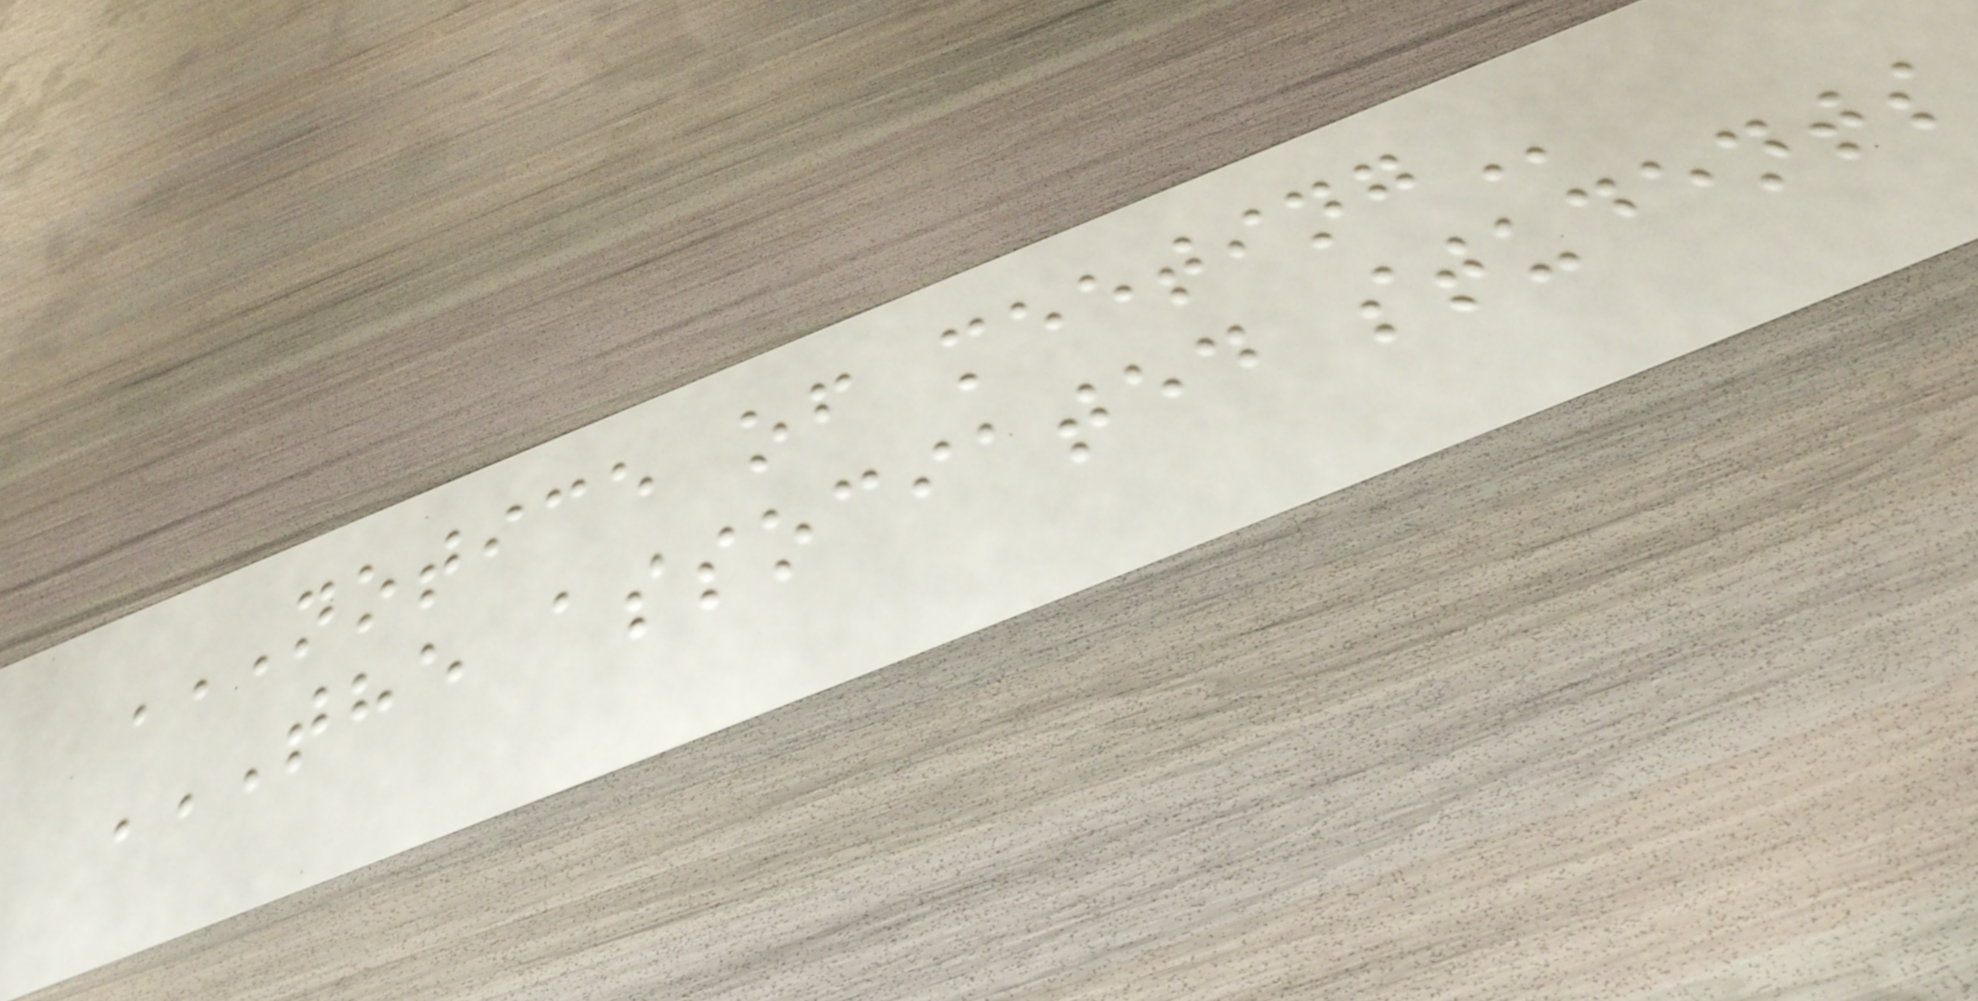NOTICE OF MEETING
THE ASSOCIATED STUDENTS
